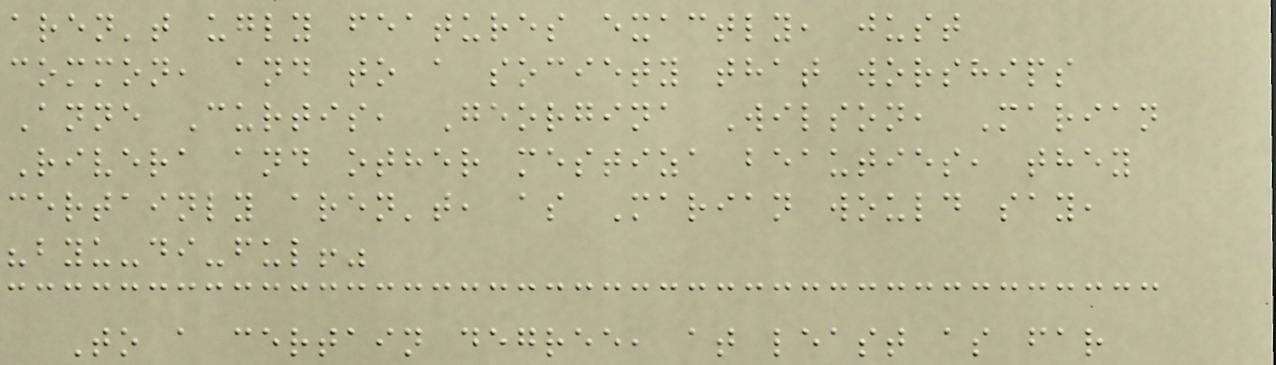aren't ugly features exactly, just
common, and to a society that worships
Anne Curtis, Georgina Wilson, Marian
Rivera and other mestiza beauties, they
certainly aren't, as Marian would say,
"byu-di-ful!"
To a certain degree, at least as far
